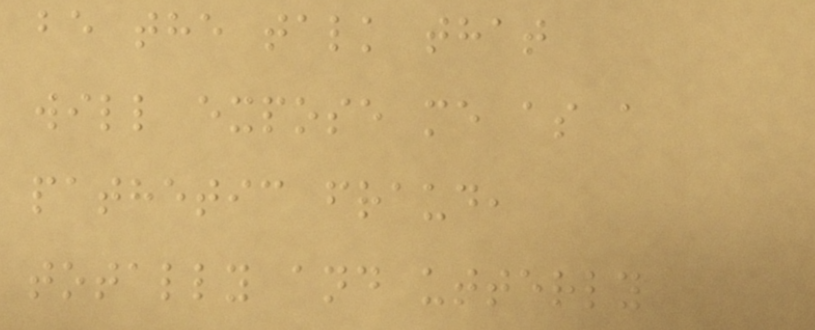be the talk that
will expose me as a
pathetic fraud,
totally and utterly
